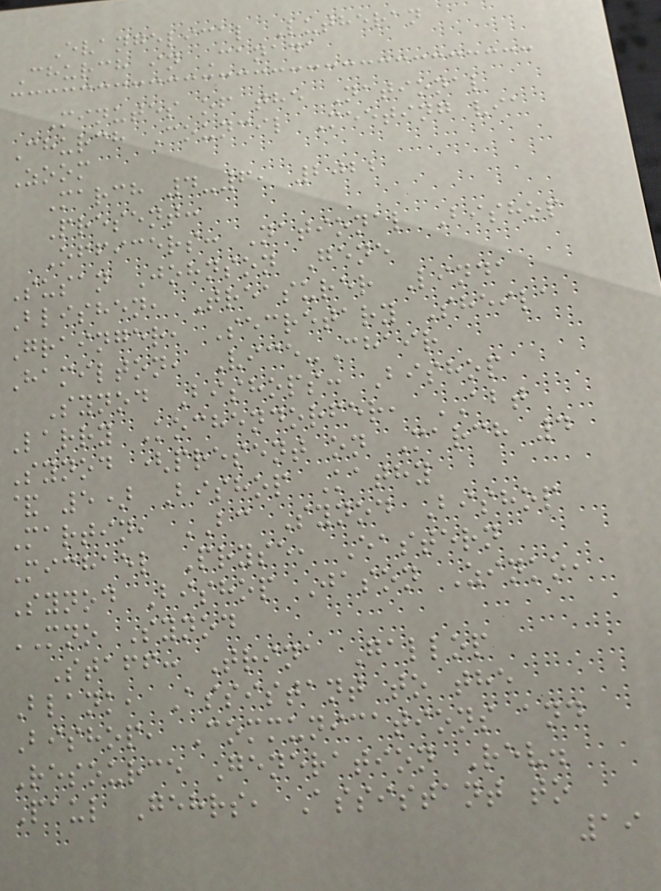Evangelical Lutheran
Church in Canada
Minutes of the National
Church Council Meeting via
Zoom
March 4-6, 2022
Present:
Officers: National Bishop
Susan Johnson Gene
Blishen, Treasurer Linda
Grainger, Secretary Sheila
Hamilton, Vice-Chair
Synod Bishops: Bishop
Larry Kochendorfer, ABT
Synod (present on March 4
& 5) Bishop Kathy
Martin, BC Synod Bishop
Michael Pryse, Eastern
Synod Bishop Jason Zinko,
MNO Synod
Staff: Trina Gallop
Blank, Assistant to the
Bishop, Communications and
Resource Generation Rev.
Paul Gehrs, Assistant to
19
